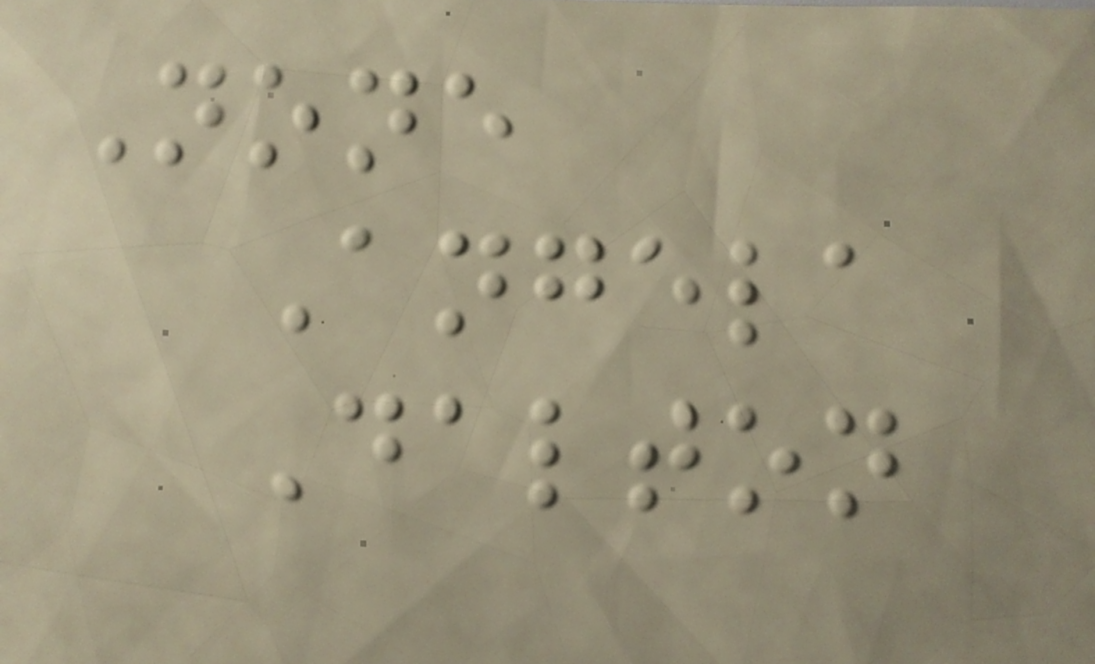None
Angela
Dalton
